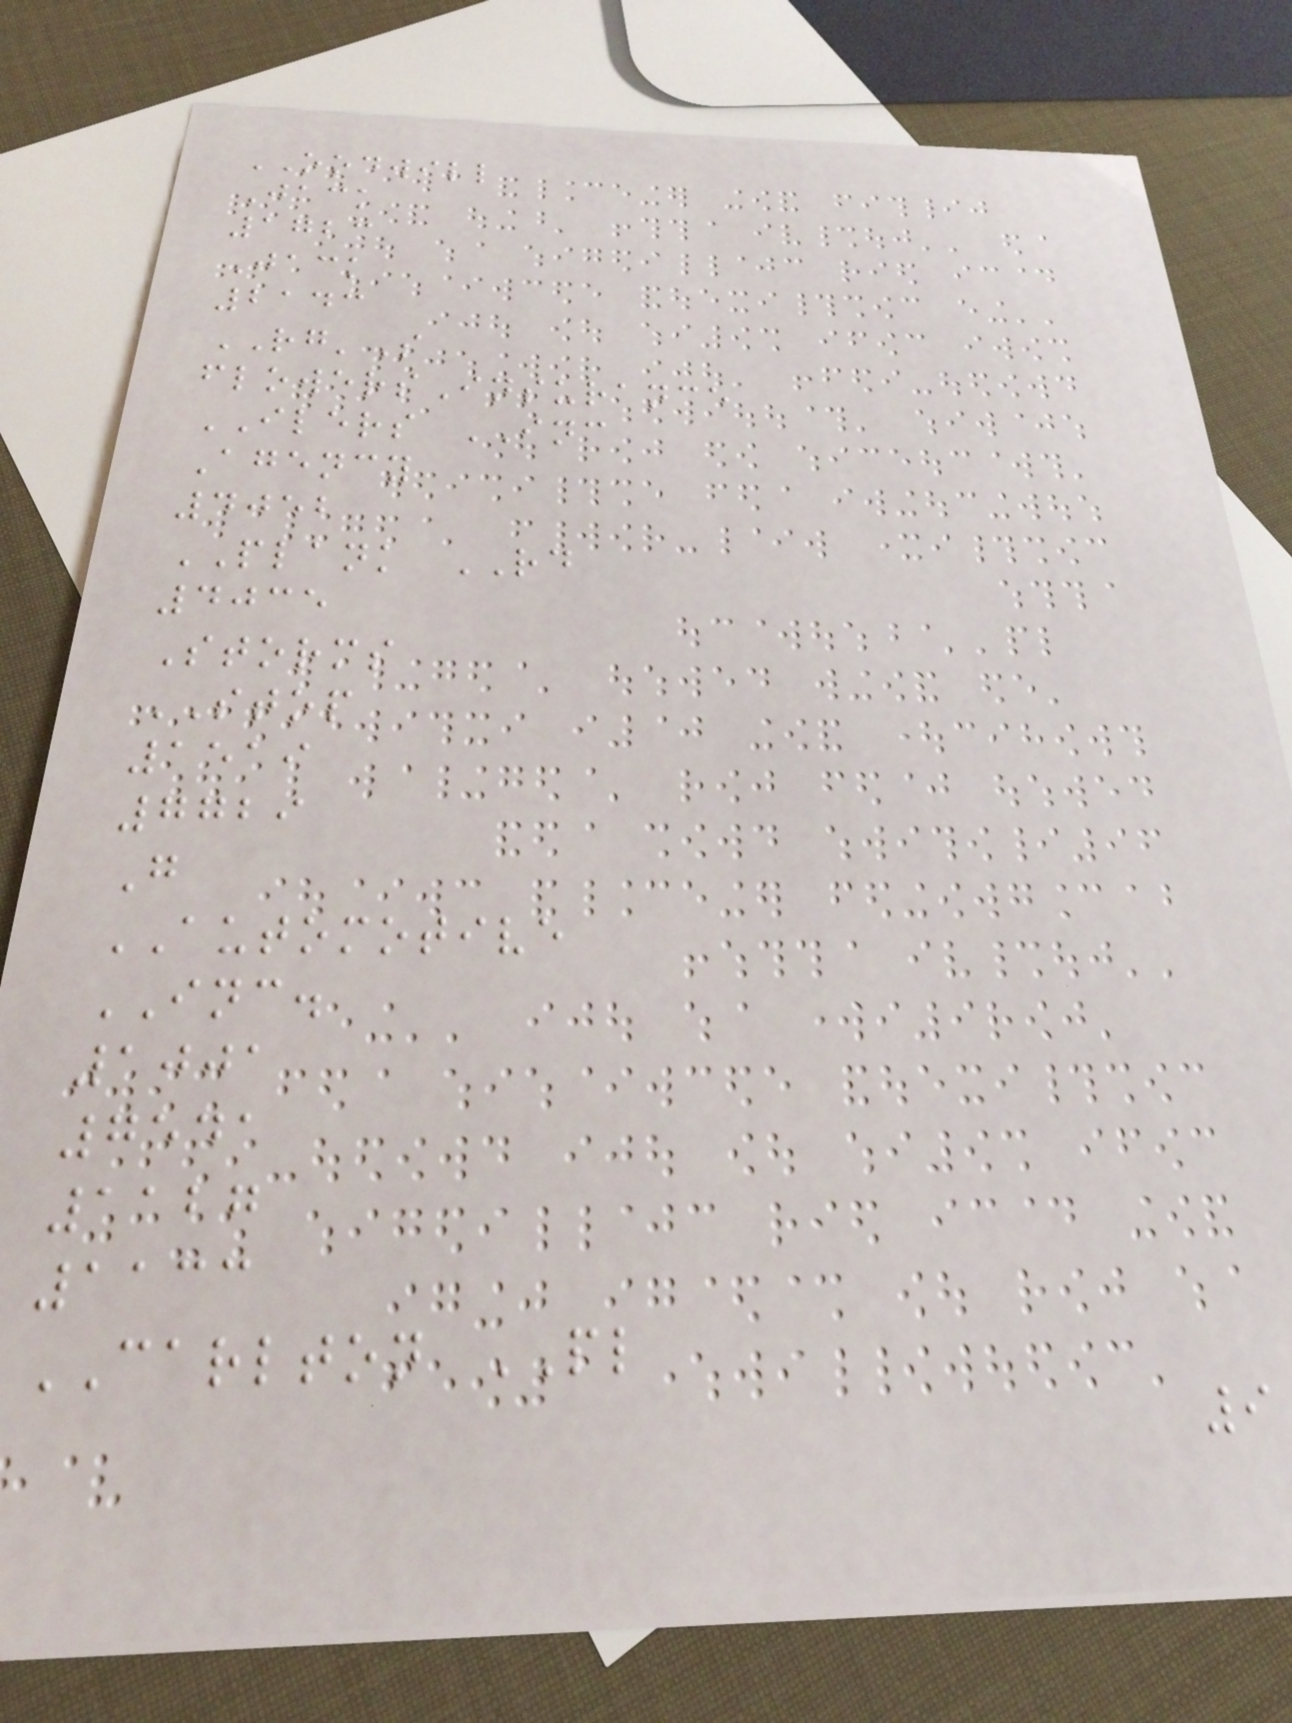OODWILL
Jack
1723
Jack
2143
RG'S
flowersInsurance
ILERS INC
Agency
4052
PLANK RD
4035
Storms
STOP
1519
7729
G
AUTOMOTIVE
INC.
1001
7541
1127
1133
CARLTON PL
9
